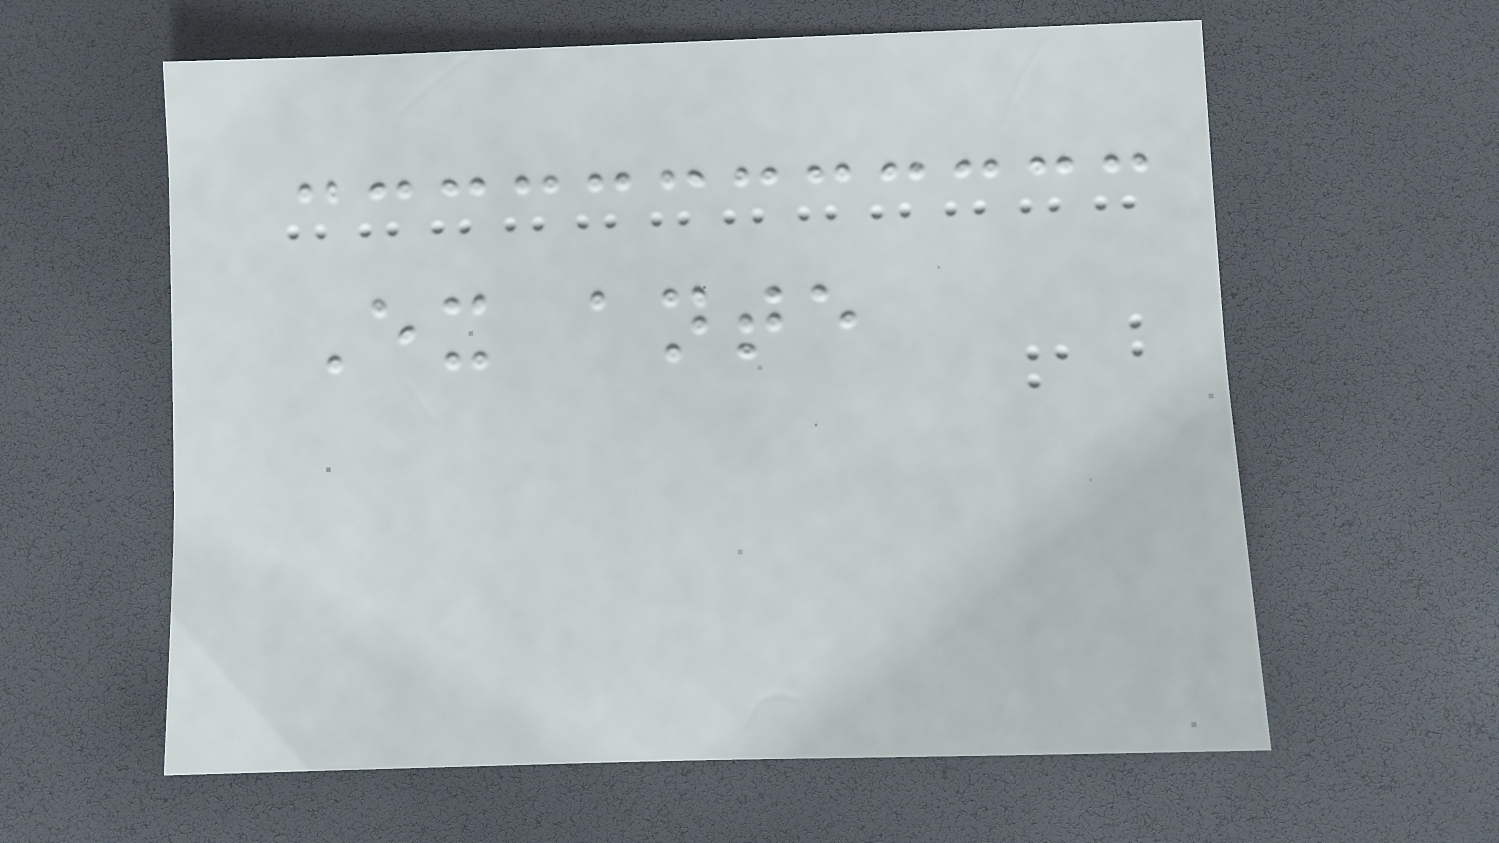Ex ante
